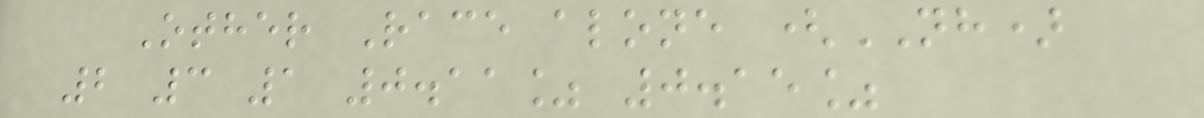Other Race alone (NH)
2 3 1 0.11% 0.15%
